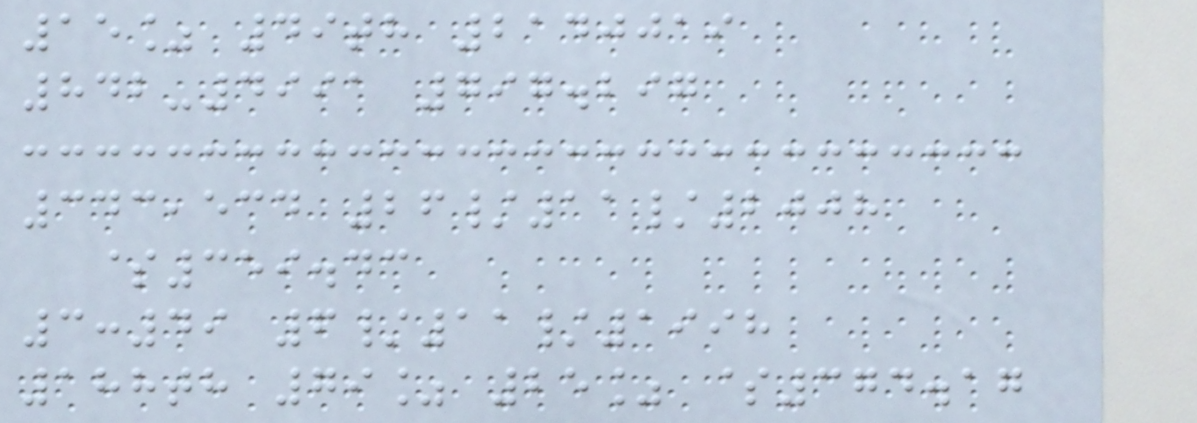15% 49th 2140019
842-4991 797.297
343,534 26/11/2008
$359.43
3:49 6/11/1998
188th 79% 25% $374.17
